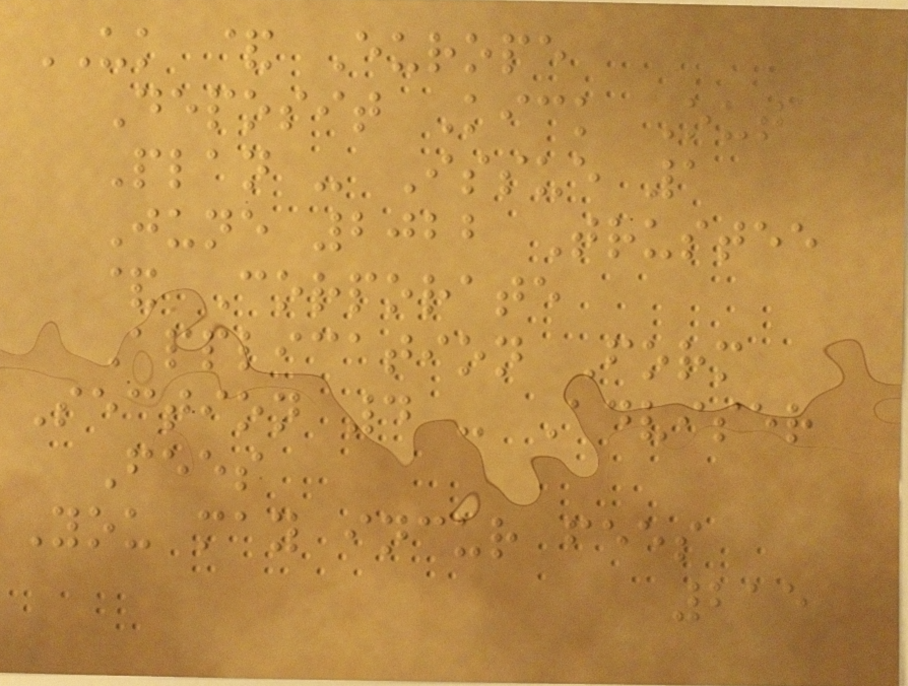UK & Europe
Deposit Kick Out
Plan - Issue 1
June 2022 Trustee
& Corporate
Application Form
Section 4 - Adviser
Fees
You may incur fees
215
